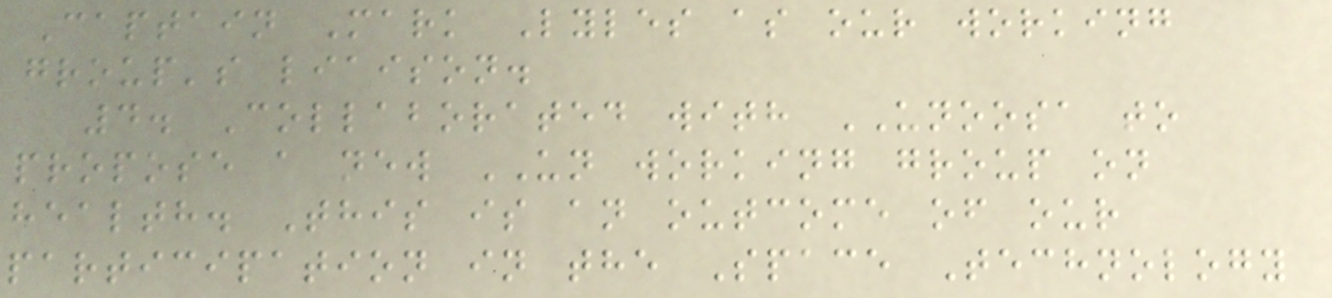Captain Mark Lyles as our working
group's liaison.
4. Collaborated with UNOOSA to
propose a new UN working group on
health. This is an outcome of our
participation in the Space Technology
